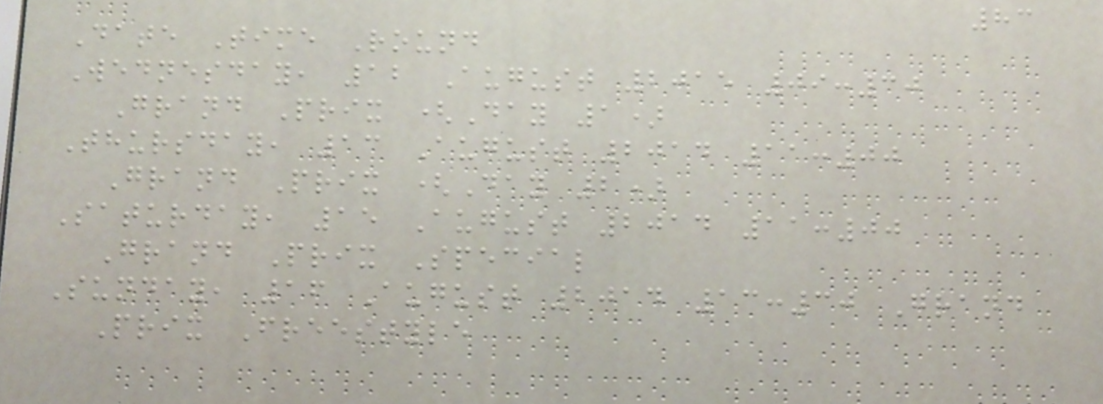83
Date Time Round
Wednesday, 12 August 2015 09:30
Grand Prix (Day 1)
Thursday, 13 August 2014 11:00
Grand Prix (Day 2)
Saturday, 15 August 2014 11:00
Grand Prix Special
Sunday, 16 August 2014 13:30 Grand
Prix Freestyle
